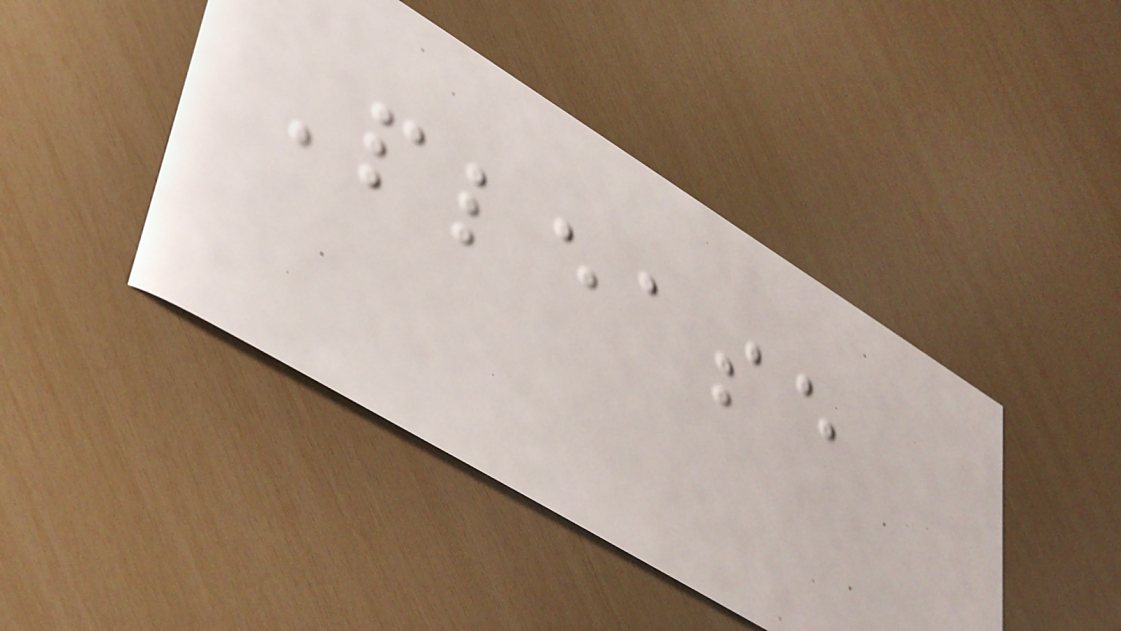Please
